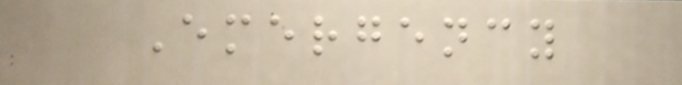Emergency
